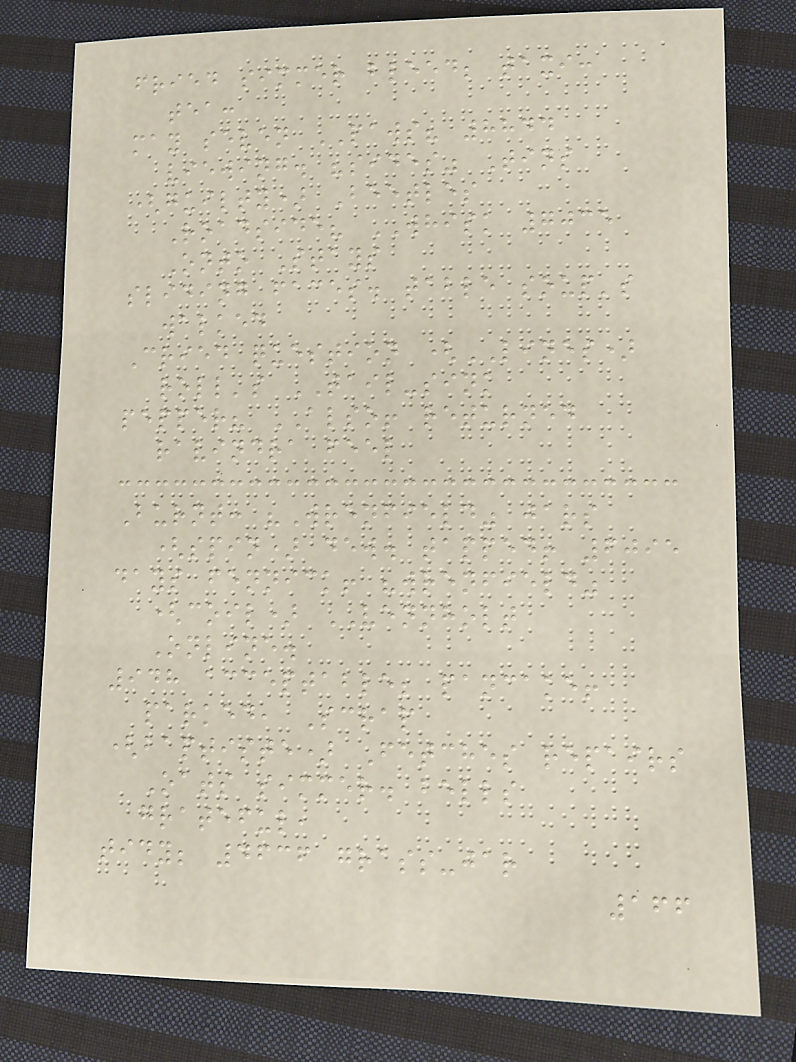fried simmer bleed; taxi:
tea:
may seven PAWS? 8844
viewing. "sides" Tins
(guilty) Beetles
Roadside? WHISK 7035
Onto Stays
sliding faces. table soup's
walked
Cried question (LINES)
roll's TAIL-sink
pepper? ALSO! returned
ravindra feel
Burnt: "Wrenfield" jars
(spin) dew. tapped! 6095
days fennick! "wrenfield"
(coil) VENNHOLT
Online.
948 acceptable; pancake!
parked, Scrap
(baptiste) Fetches repairs
Oats simmer. bells
grateful,
tidy; 4636 grass-jar
166
